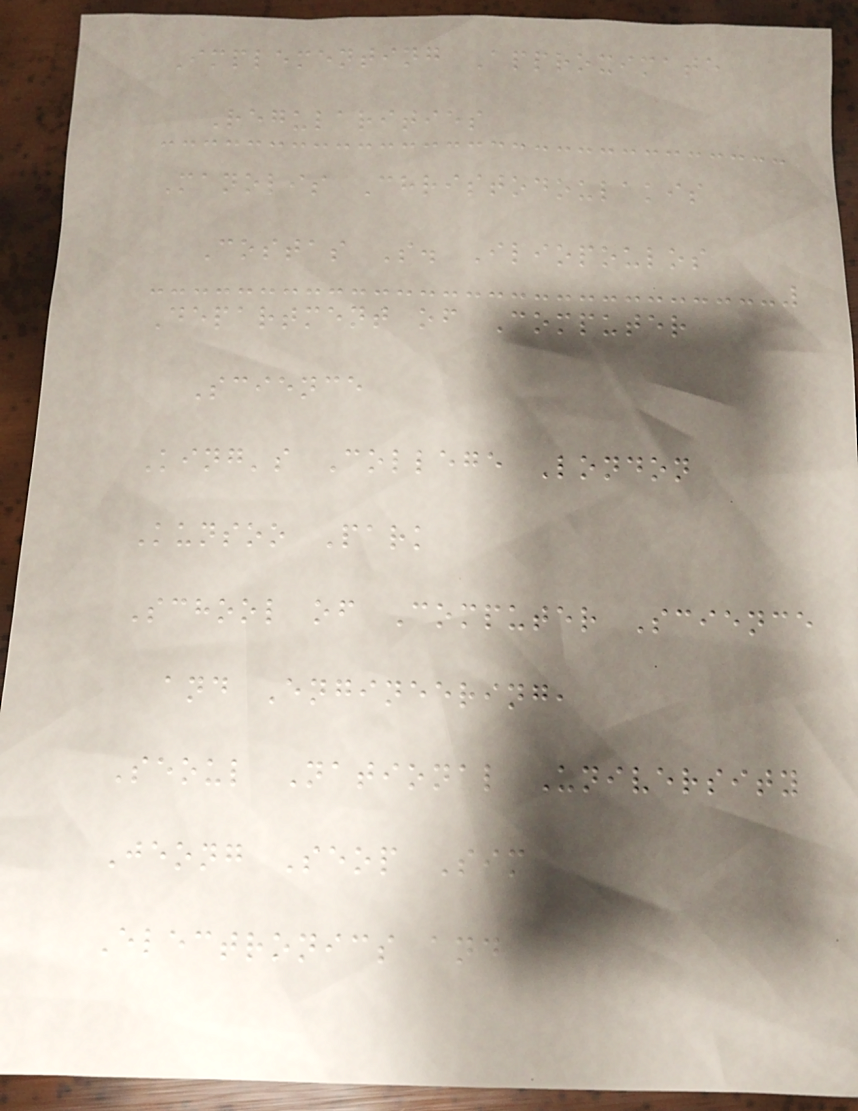Implementing Approximate
Regularities
Manolis Christodoulakis
Costas S. Iliopoulos
Department of Computer
Science
King's College London
Kunsoo Park
School of Computer Science
and Engineering,
Seoul National University
Jeong Seop Sim
Electronics and
